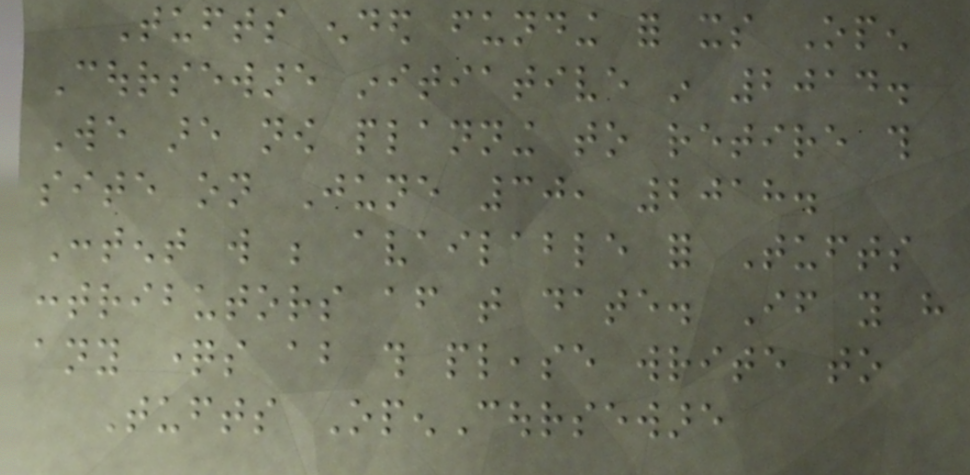Tufts ended funding for its Open
Courseware initiative in 2014.
We are now planning to retire this
site on June 30, 2018.
Content will be available for Tufts
contributors after that date. If you have
any questions about this please write to
Tufts OpenCourseware
